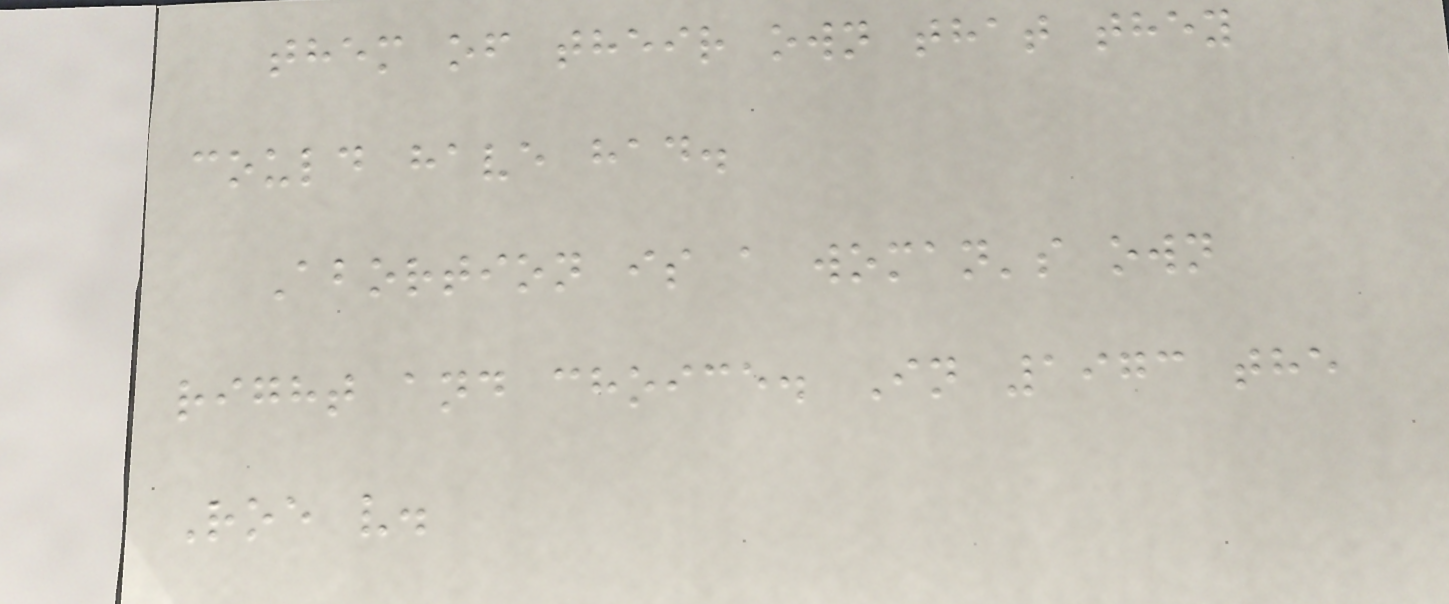them of their own that they
could have had.
Abortion is a woman's own
right and choice. In 1973 the
Roe v.
